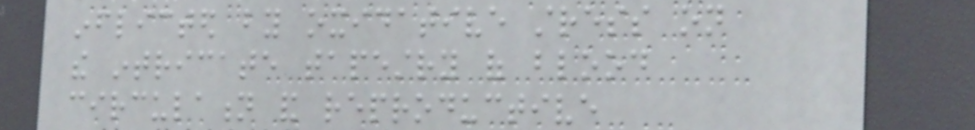inflicted by oxidative stress on
the intricate tapestry of blood
circulation and reproductive
